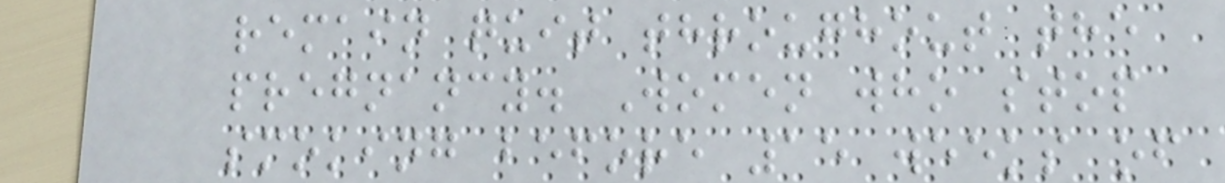remain quit throughout the
pregnancy. Women who stop
smoking before 15 weeks of
